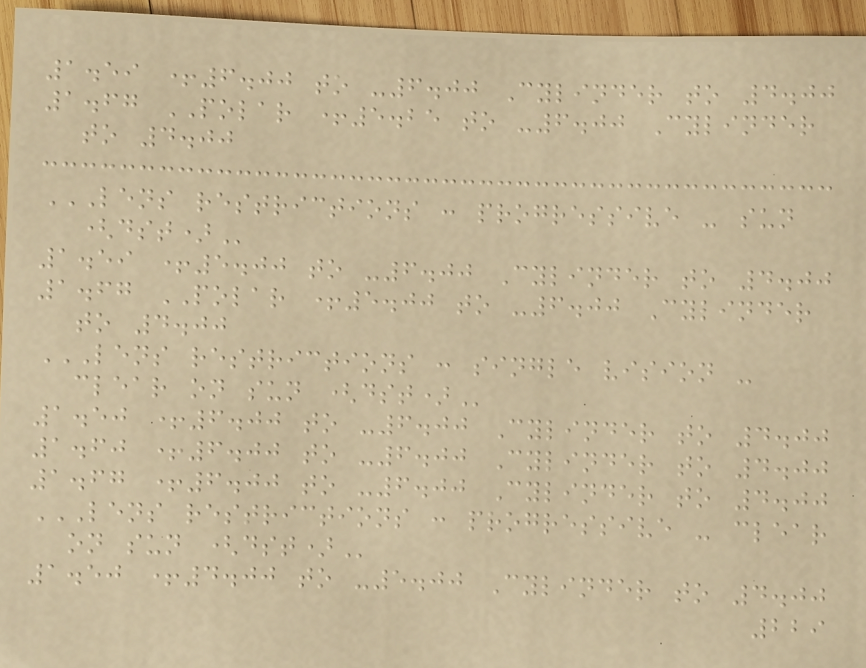1.59 +6.00 to -6.00 Cylinder to 4.00
1.67 POLAR +5.25 to -6.00 Cylinder
to 4.00
LENS RESTRICTIONS : PROGRESSIVE - SUN
(DST)
1.59 +5.00 to -6.00 Cylinder to 4.00
1.67 POLAR +5.00 to -6.00 Cylinder
to 4.00
LENS RESTRICTIONS : SINGLE VISION -
CLEAR ON SUN (DST)
1.50 +6.00 to -6.00 Cylinder to 4.00
1.60 +6.00 to -6.00 Cylinder to 4.00
1.67 +6.00 to -6.00 Cylinder to 4.00
LENS RESTRICTIONS : PROGRESSIVE - CLEAR
ON SUN (DST)
1.50 +4.00 to -5.00 Cylinder to 4.00
229
